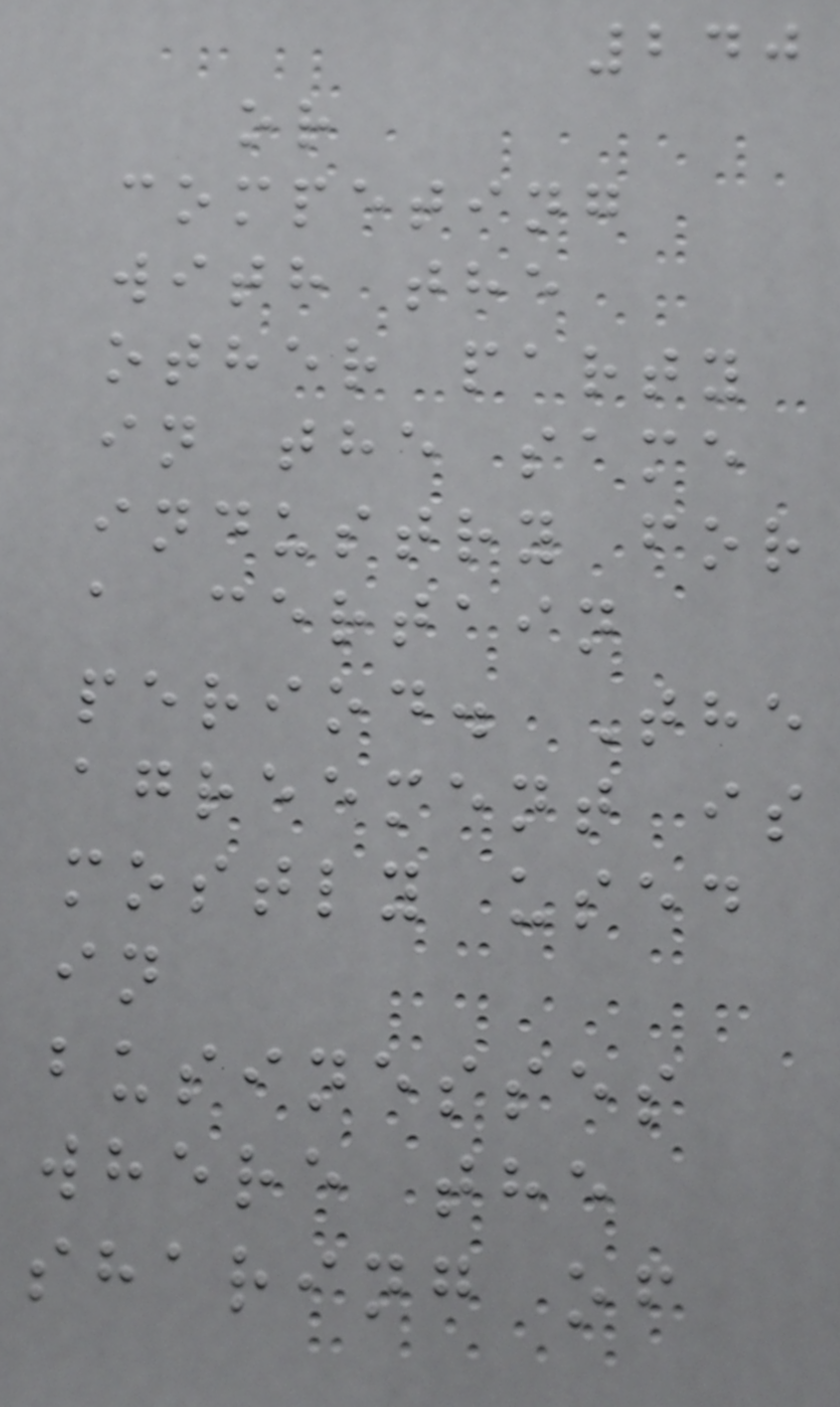240
or
competing
with the
other party
in the same
industry for
a certain
period. The
agreement is
mostly used
in
businesses
where the
sharing of
